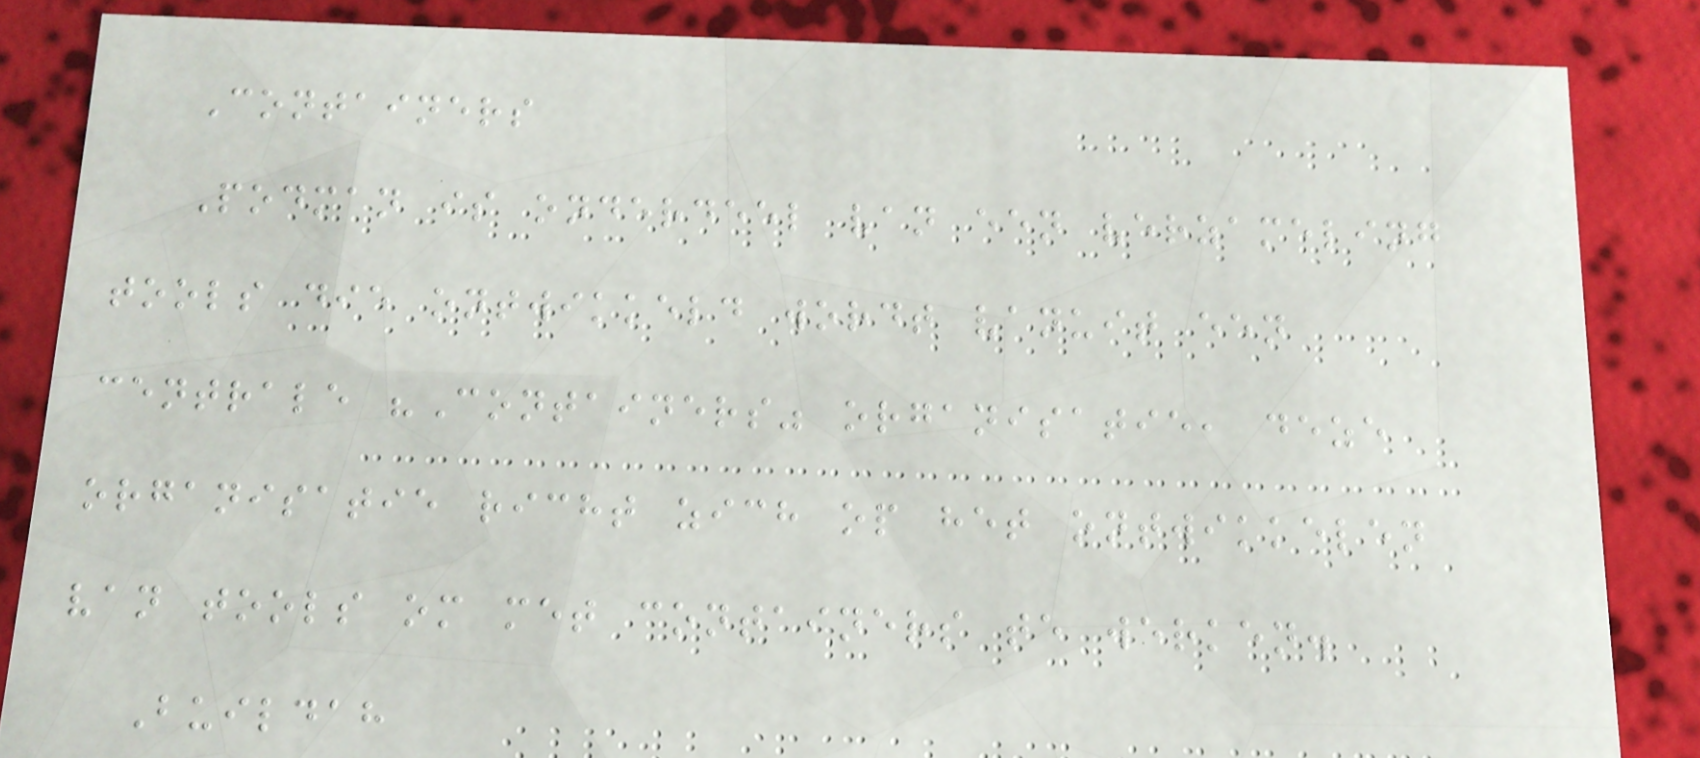Containers
Podman is onderdeel van een verzameling
tools die ontwikkeld wordt vanuit een
centrale "Containers" organisatie, deze
organisatie richt zich op het ontwikkelen
van tools om met containers te werken.
Buildah
